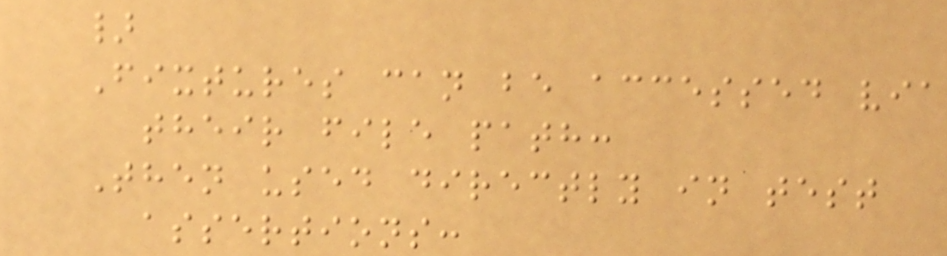}
Fixtures can be accessed via
their file path:
Then used directly in test
assertions:
